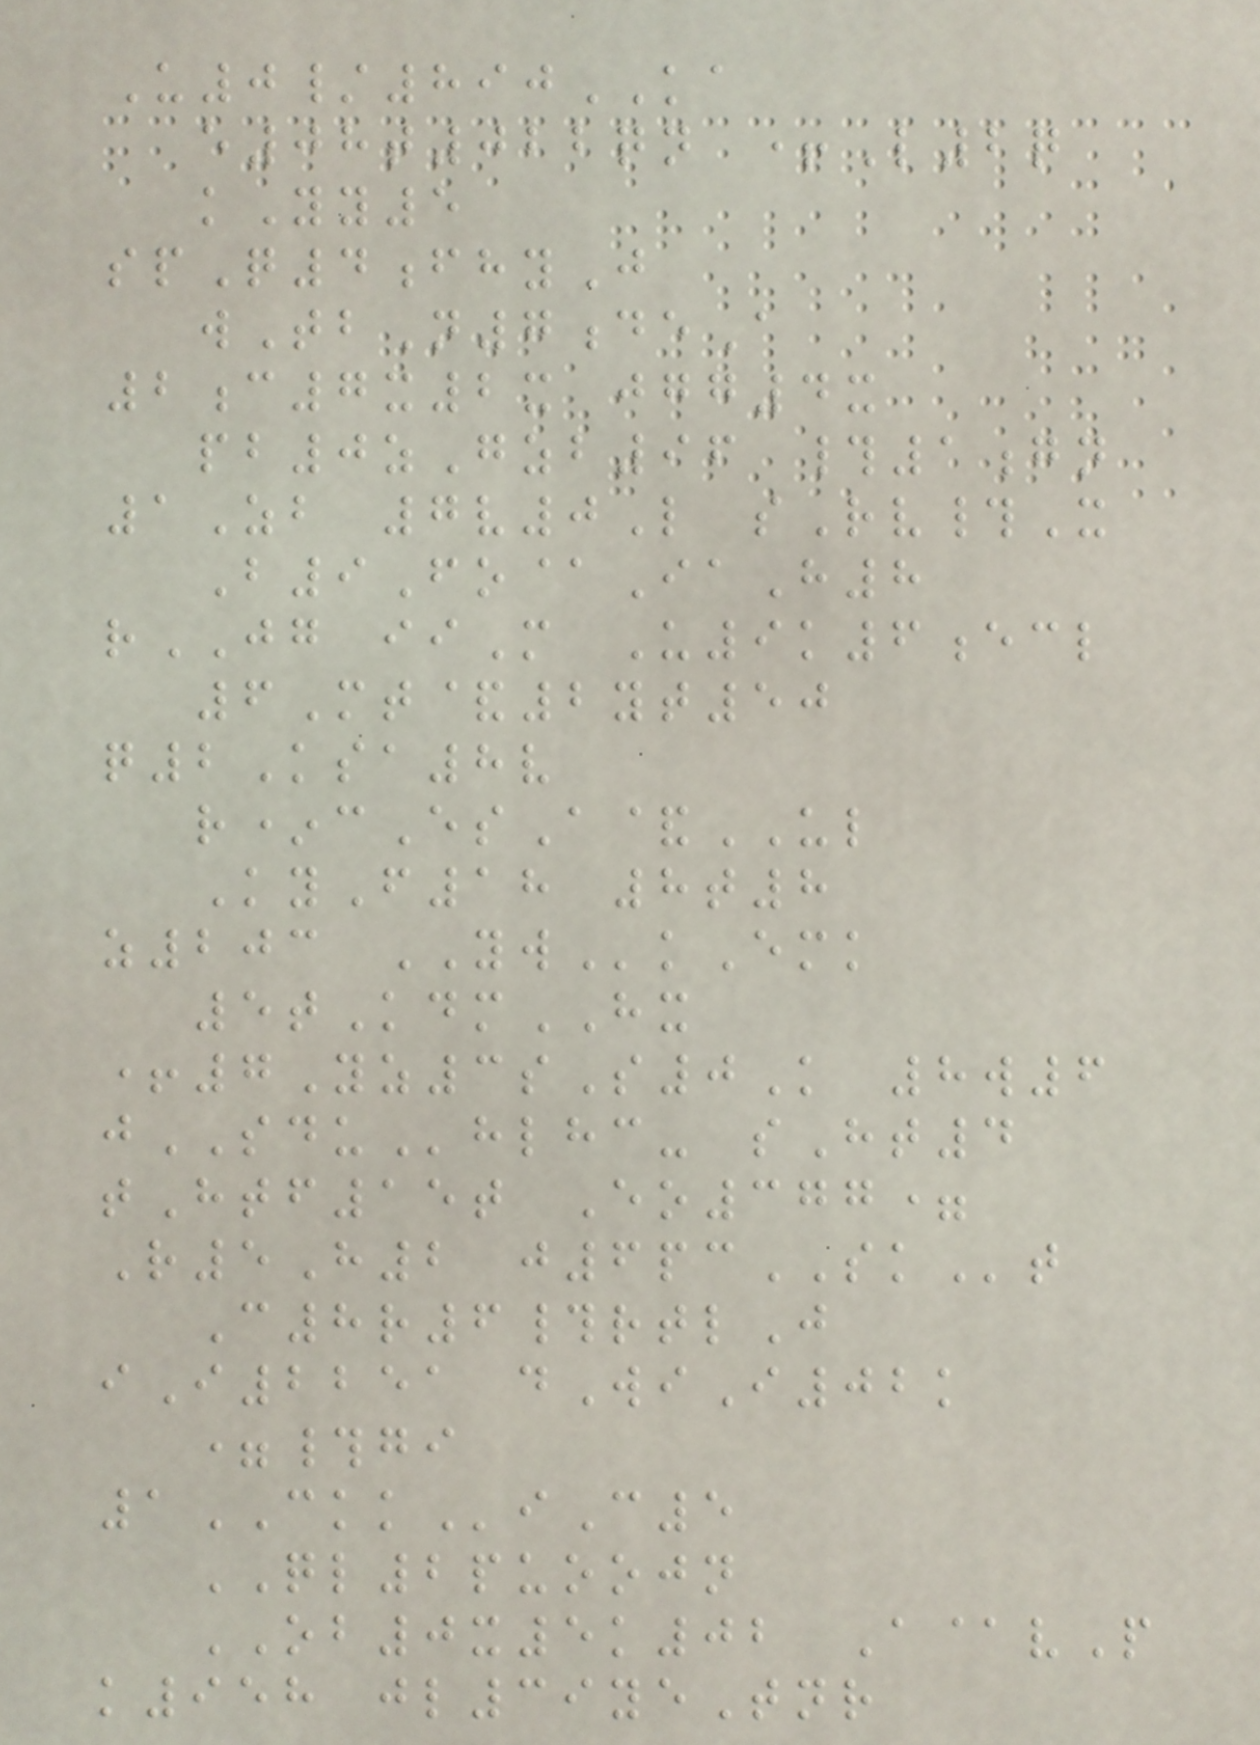U0/890KA
e08t022qn +L2q
kYy5
spQ4fhyJ
wTbN7deA
2c7x2x jgg4x
pb0zGzb96 #1gn
1Zb 7v0L sRv#X
B9Fo@IaH8
rJG iiM U9k6ecl
6Mt&2yt50
q2Ksa8v
r*cEsA&UL
KyF18 8t8
z203 YWkEmk
5tKdmHX
+7Yz3sS0K 8w6
jSDUhlhc- sHt4
tHtf15t Eo377=
R5H2 j6pcSKt
C8r6#rtlJ
iI2251 dWiI02k
=#gi
1CKKiC5
QL2puoojn
OB0x5k02 A@vP
k958 jl39yeTnr
